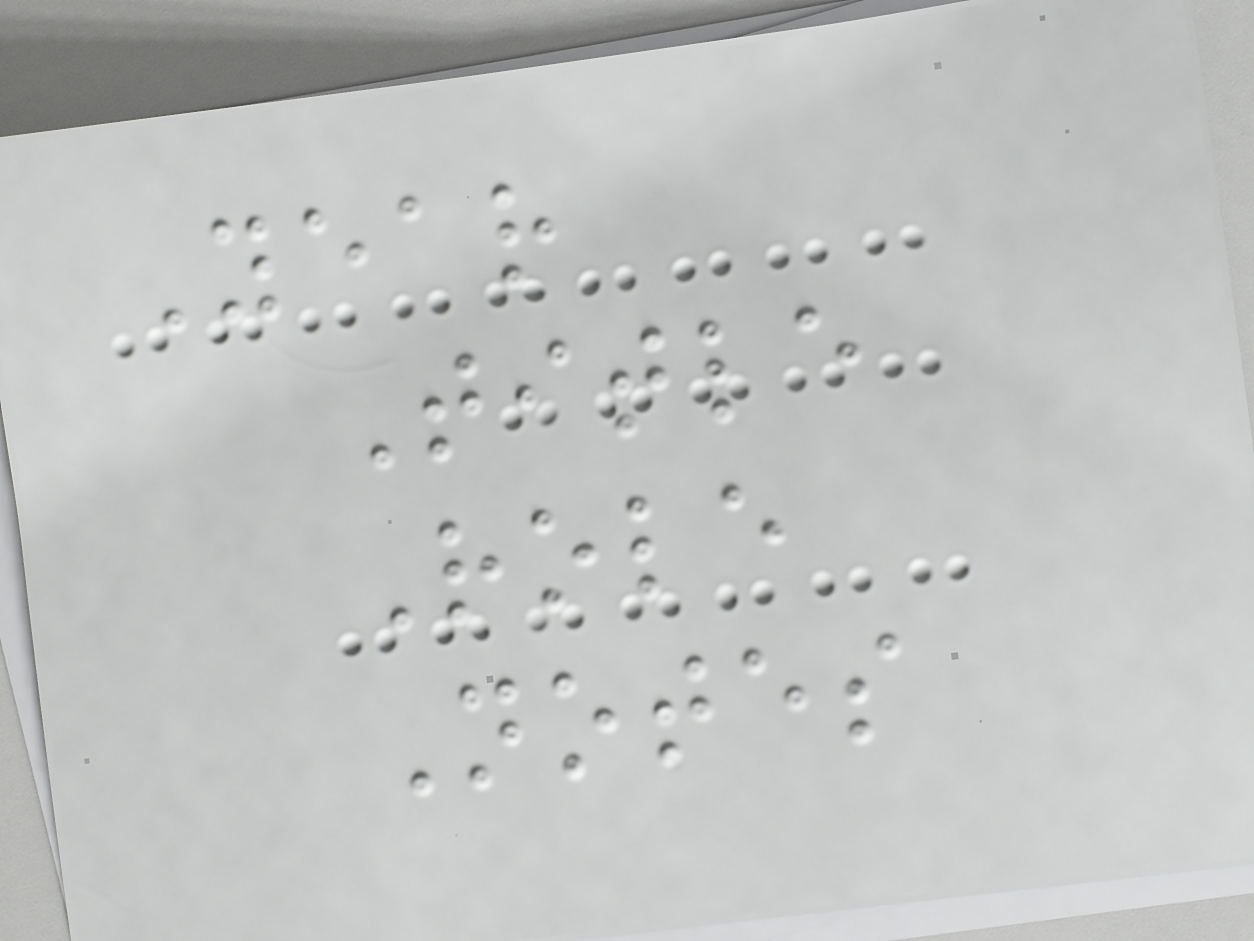Year
Title
Role
Notes
